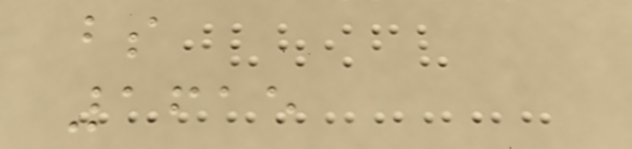bs
1615
